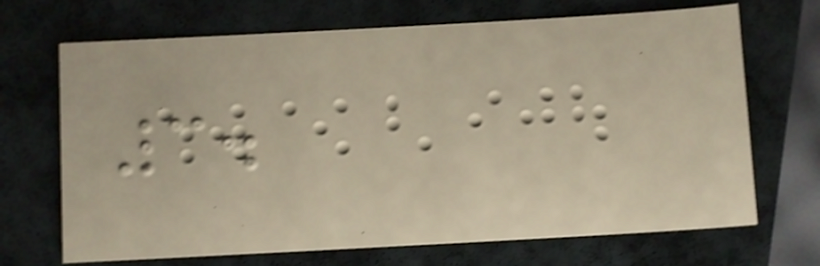3.
